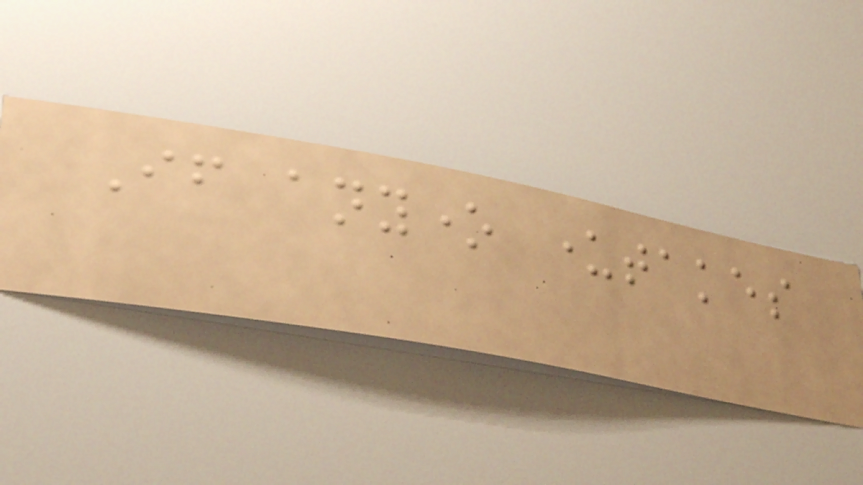If anyone undertakes
